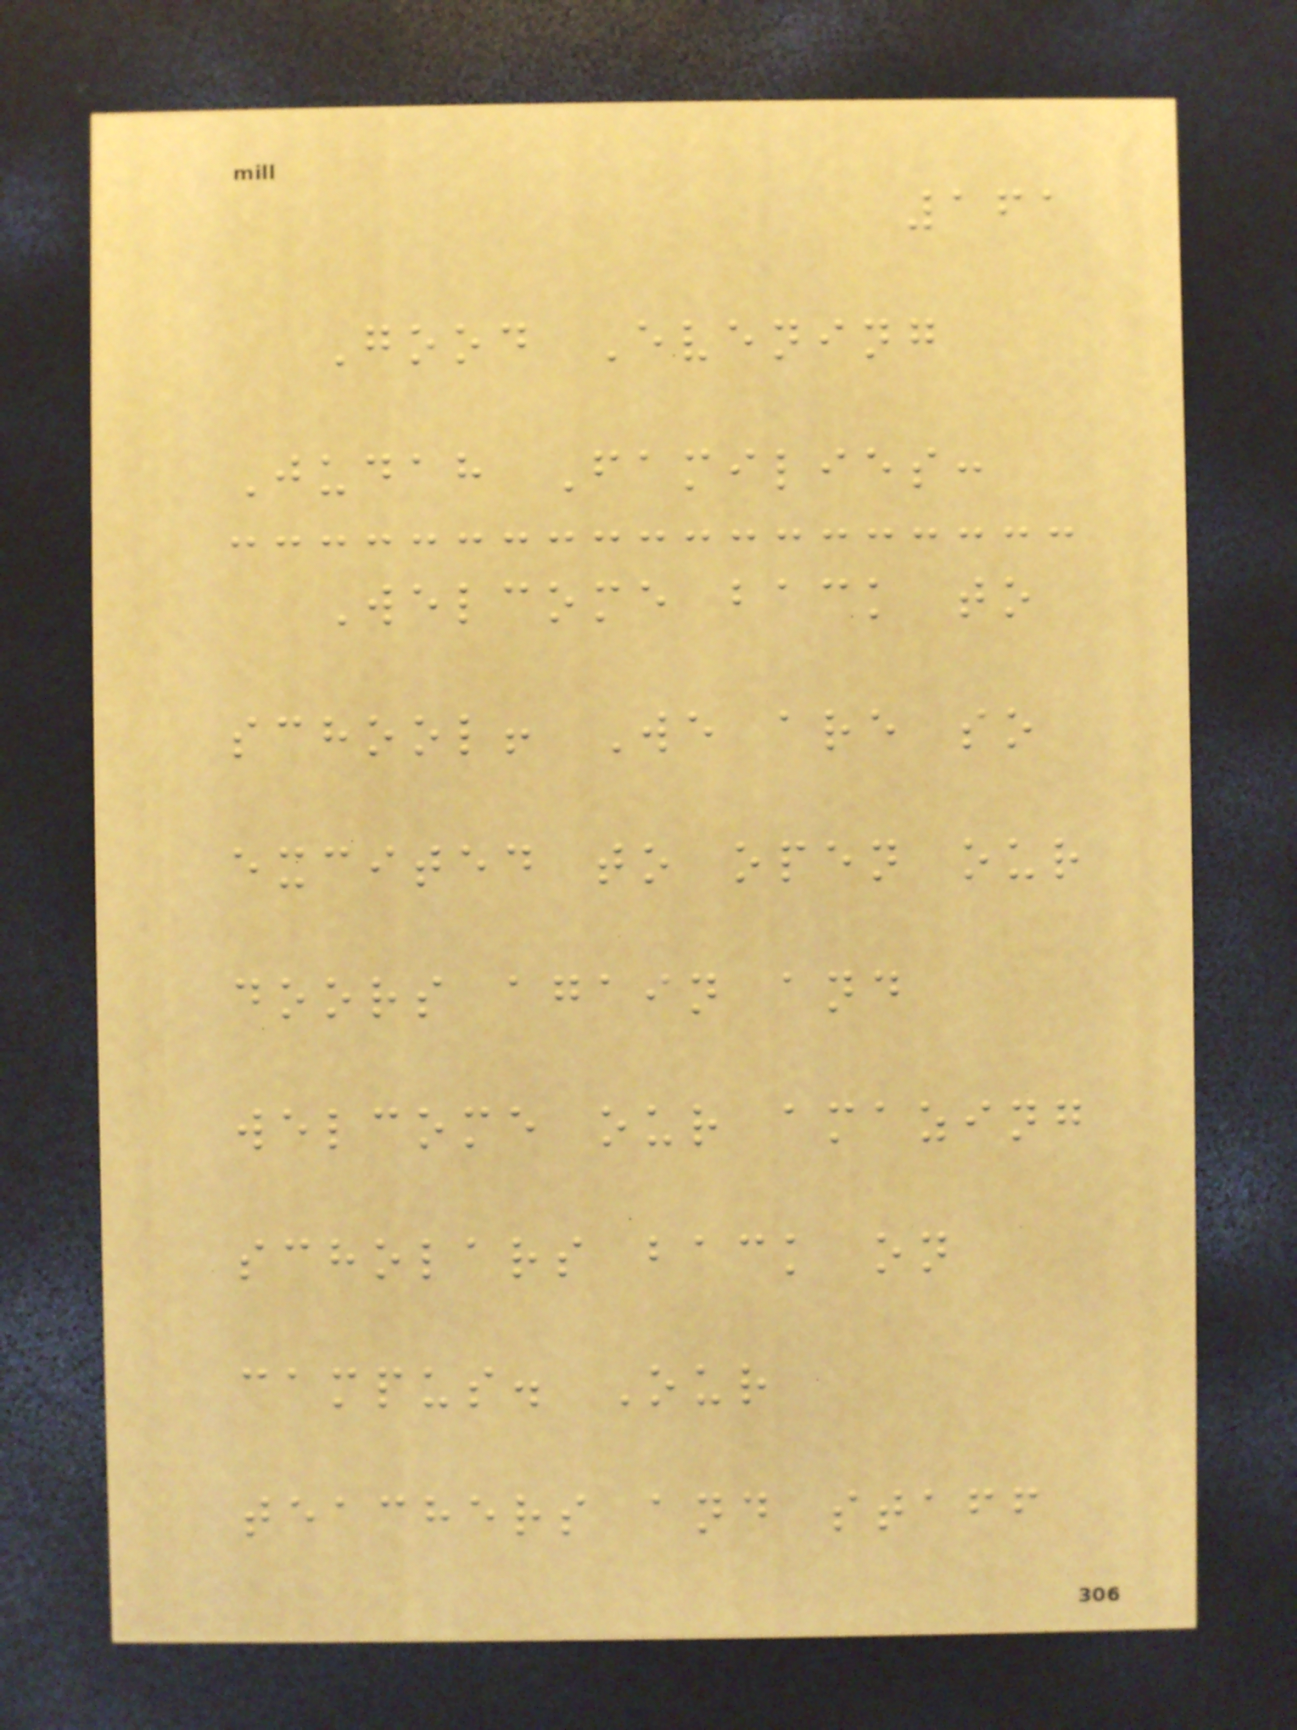161
Good Evening
Judah Families:
Welcome back to
school! We are so
excited to open our
doors again and
welcome our amazing
scholars back on
campus. Our
teachers and staff
